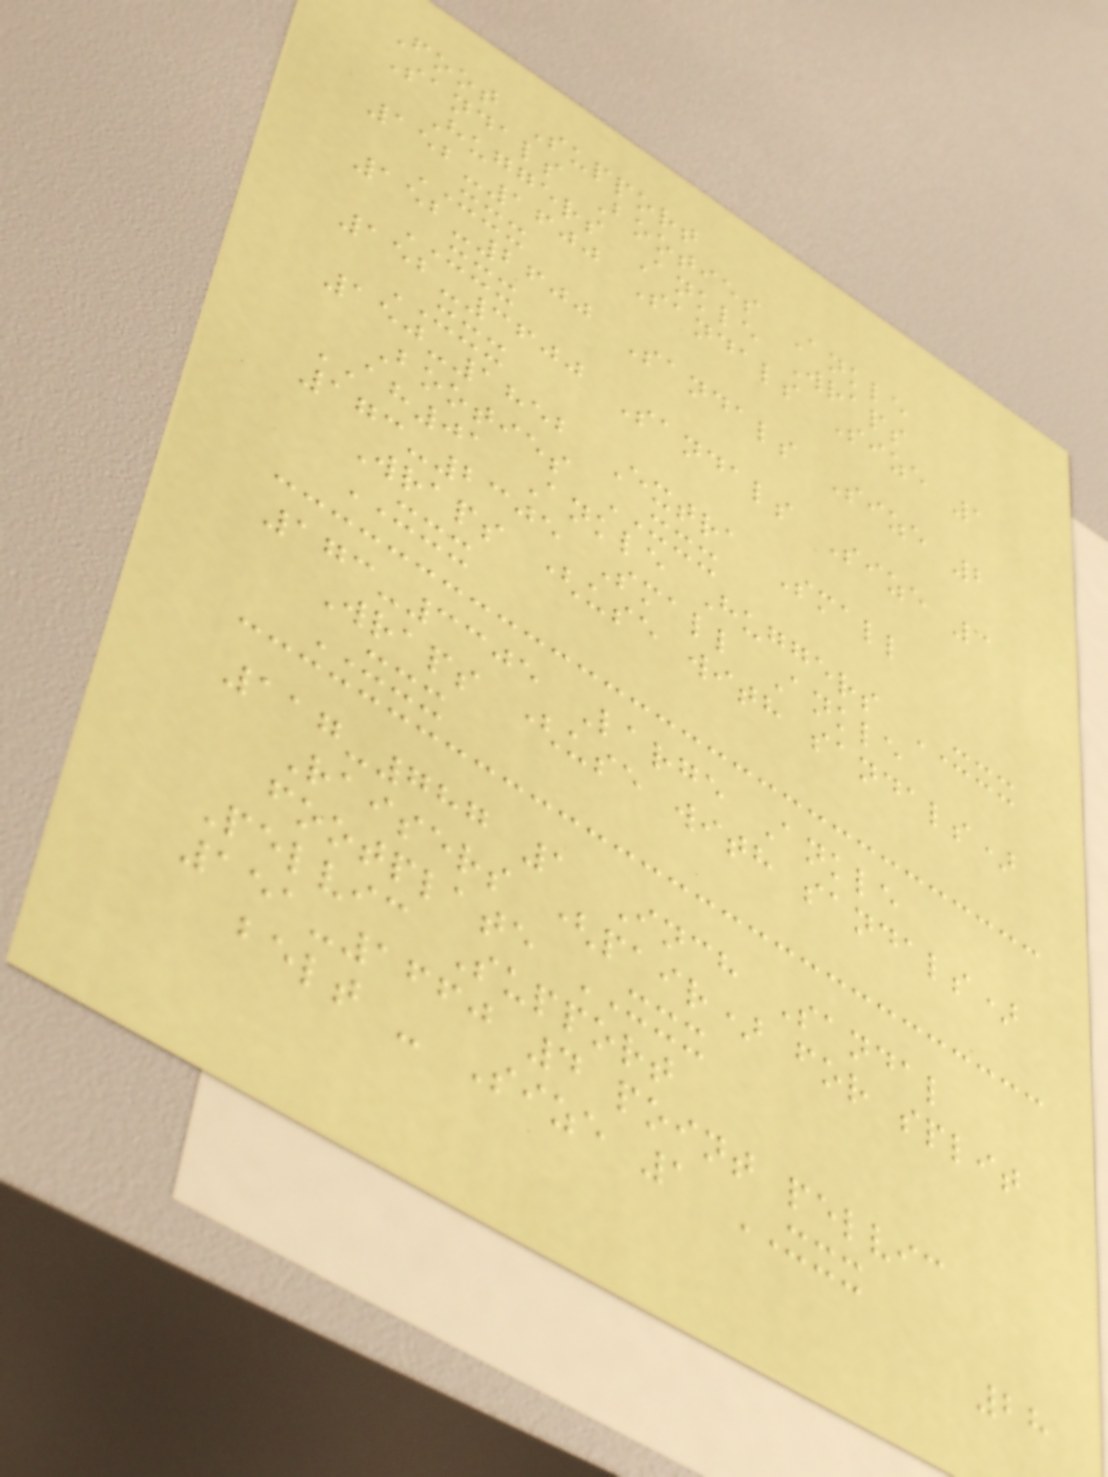Foot Support
Sandals Booties Ankle
Huggers Ankle Wraps
152-1600 Sandals Size 1
XXX
152-2600 Sandals Size 2
XXX
152-3600 Sandals Size 3
XXX
150-1852 Extra Small
Booties XXX
AH01 Ankle Huggers XXX
173-2305 Small Ankle
Wraps (use with sandals)
XXX
173-3305 Large Ankle
Wraps (use with sandals)
XXX
117-787 1 Inch Sandal
Raisers (pair) for split
footplate XXX
Pelvic Support
151-1660 4 point pelvic
belt - Size 1 XXX
28
